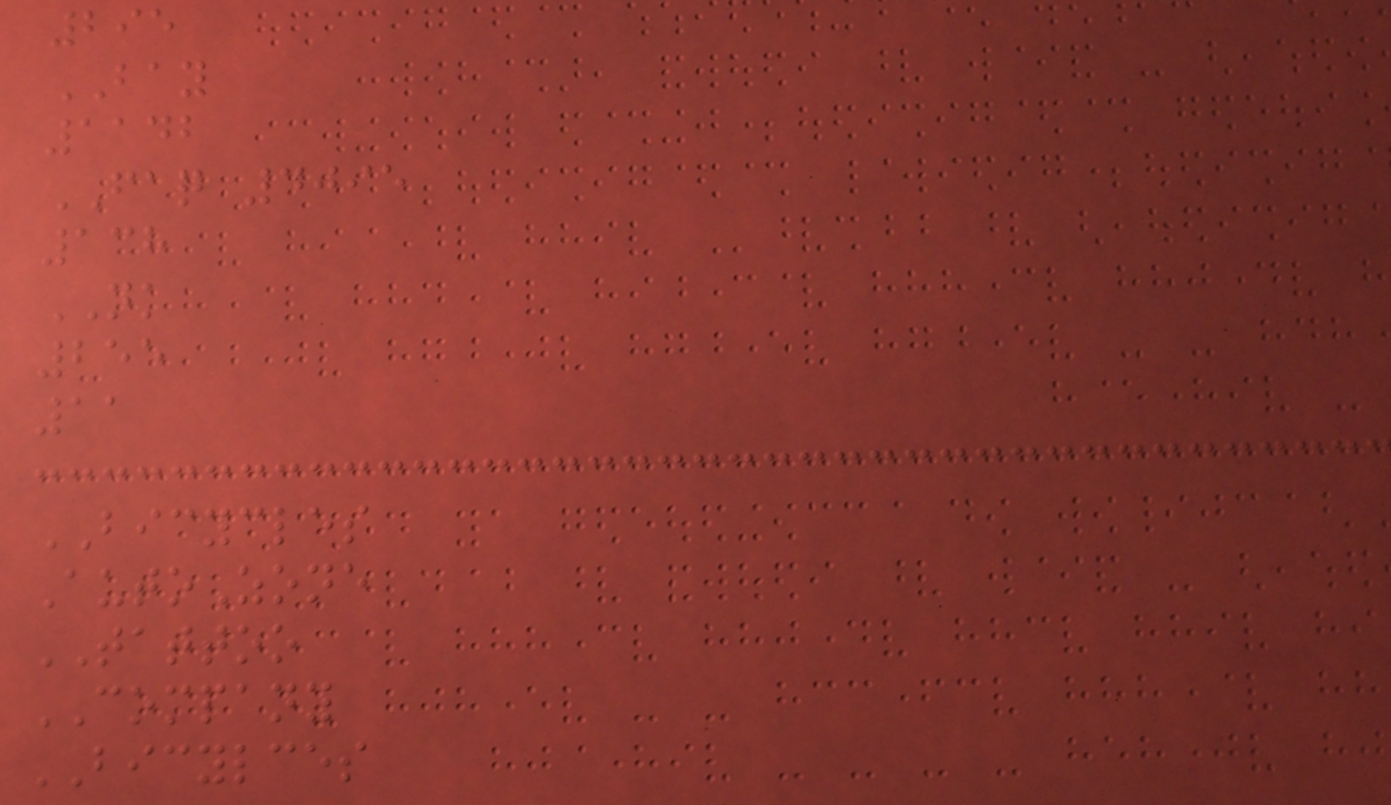295
BAY
1142
FAQ 4095
138
NK
255
11
BICYCLES
AutoZone
TATTOO
COMPANY
BICYLCES
